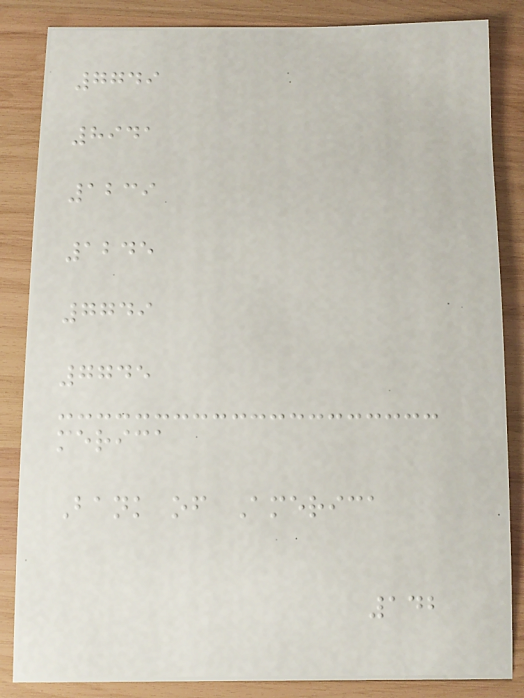7749
8941
1239
1245
7749
7745
merica
Bank of America
142
